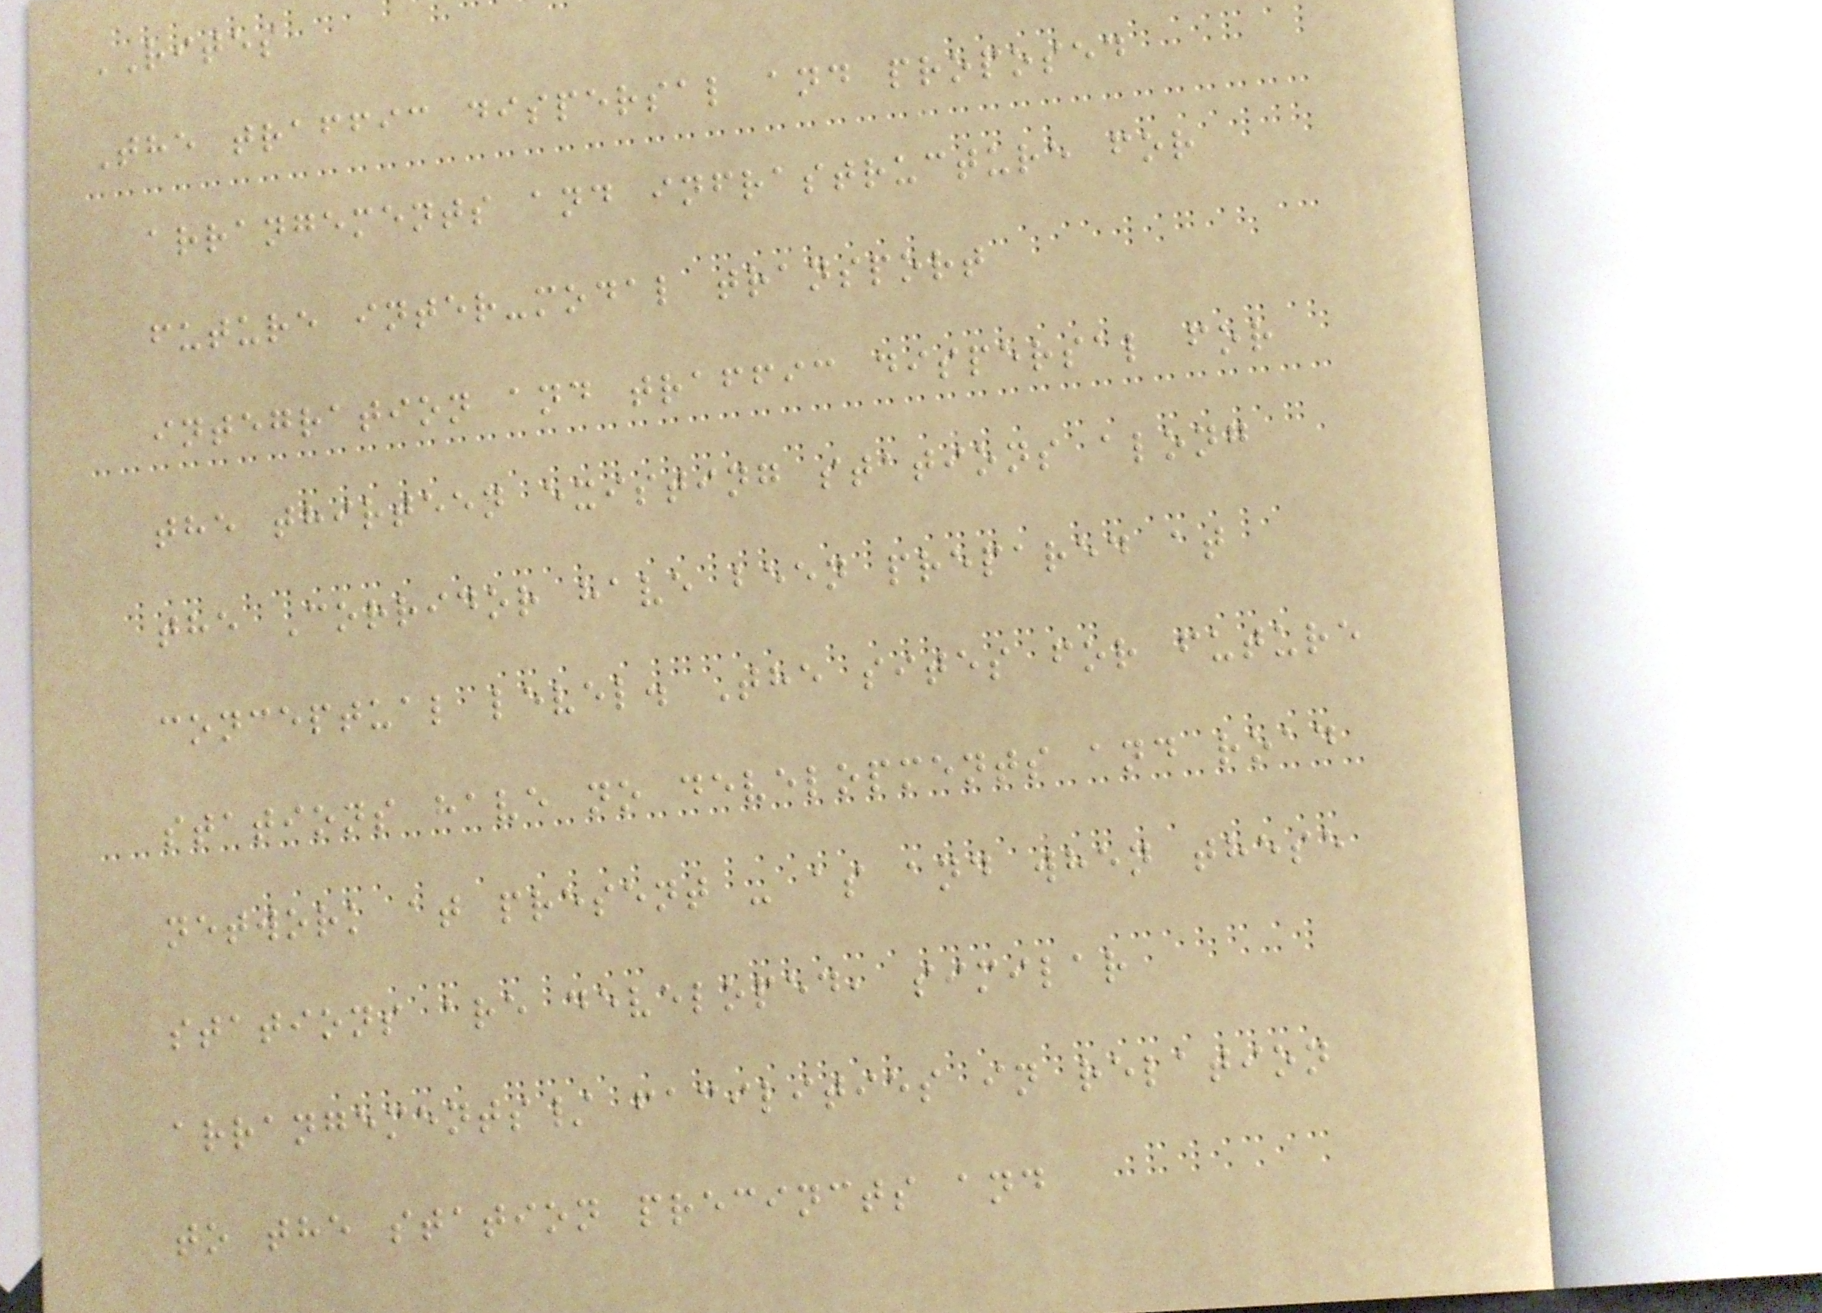RITES
The traffic dispersal and proposed
arrangements and infrastructure for
future inter-modal transport
integration and traffic dispersal for
the thirteen existing stations along
the Corridor have been prepared at
conceptual level. The sites for future
stations have no developments and road
network at present - as and when these
stations are developed, similar
arrangements/ facilities in relation
to the station precincts and
